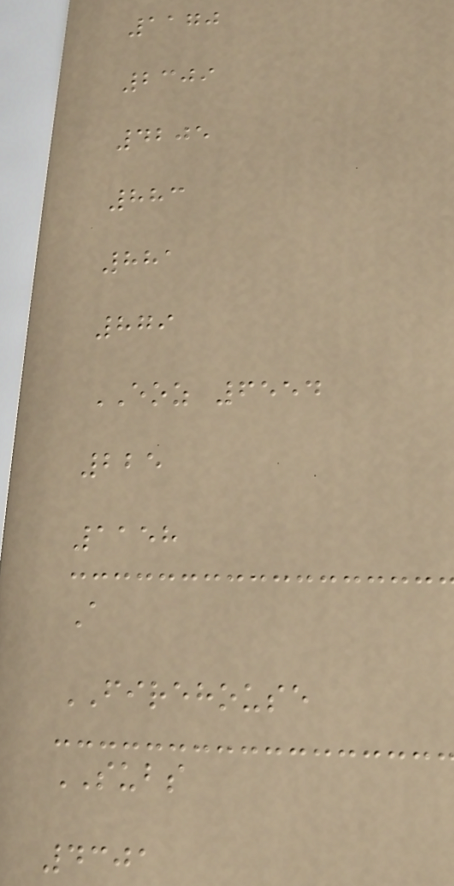1170
2309
4205
883
881
879
EOZ 6554
225
1158
A
FIREHOUSE
SUBS
4301
